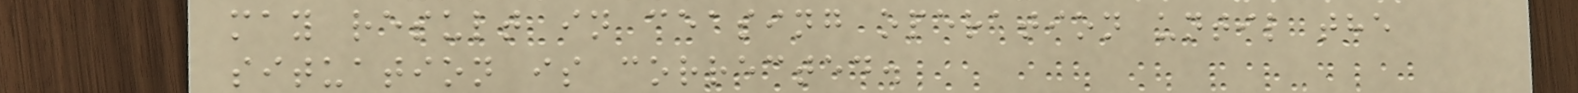may result in ceasing operation until the
situation is corrected.
